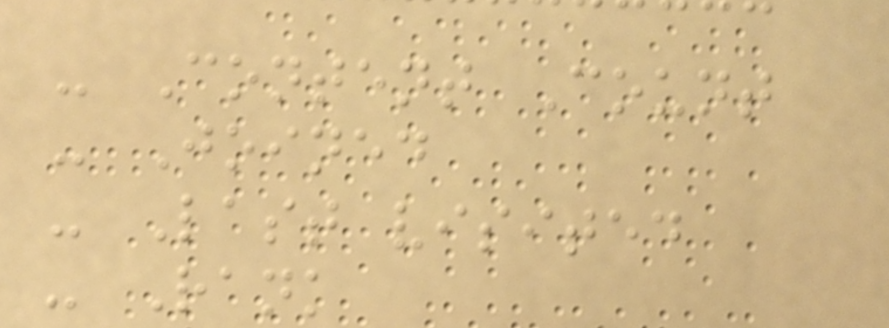- Content Count
- Joined
- Last visited
- Rank
